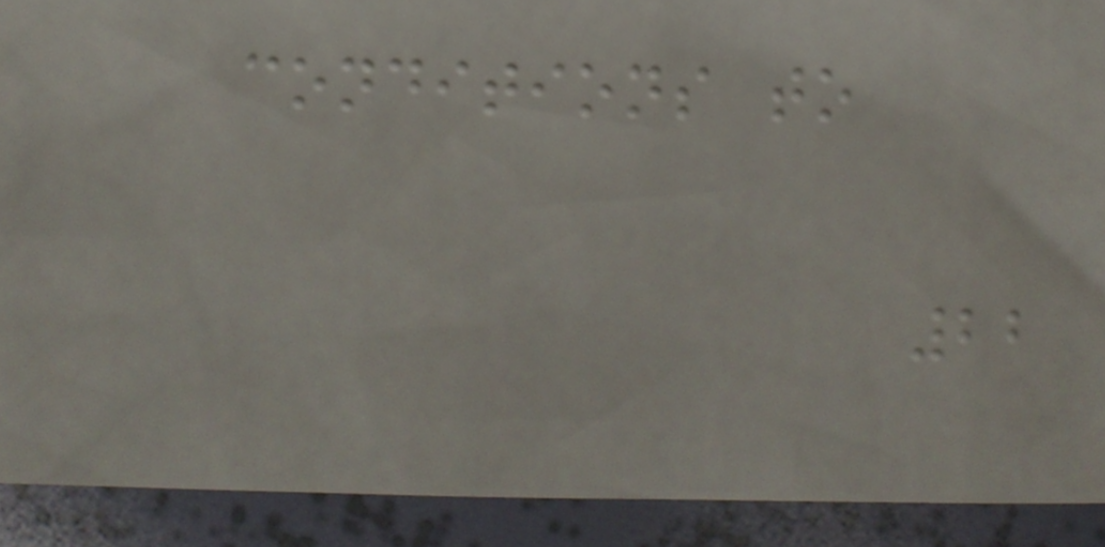conditions to
22
